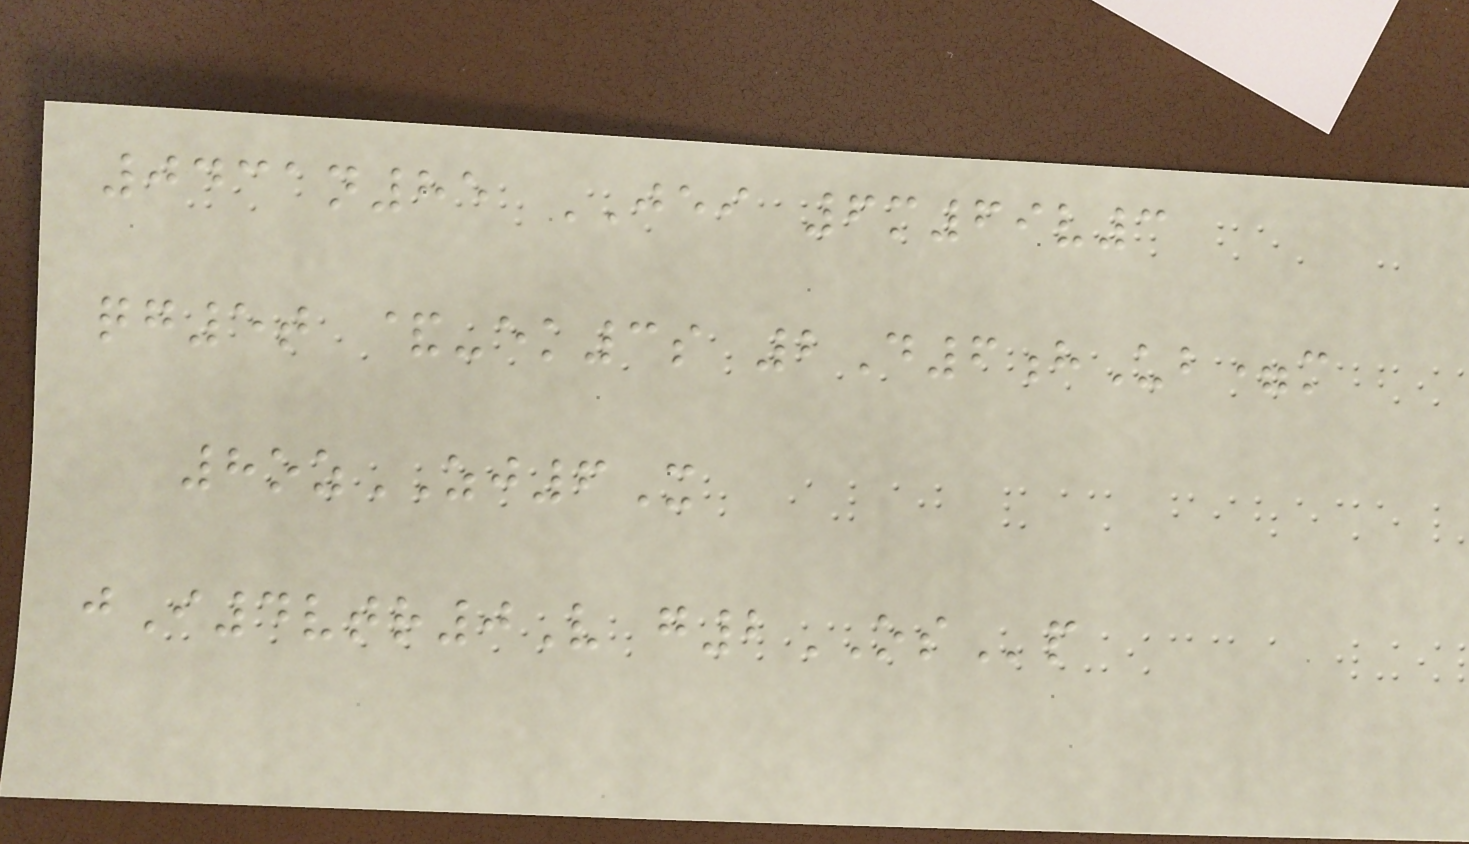0431n85 JEI 6m69v3
qg5t &-ek3s 2D6hUb=m
8ozZJ6X
jI4vtr0V g2OSp
